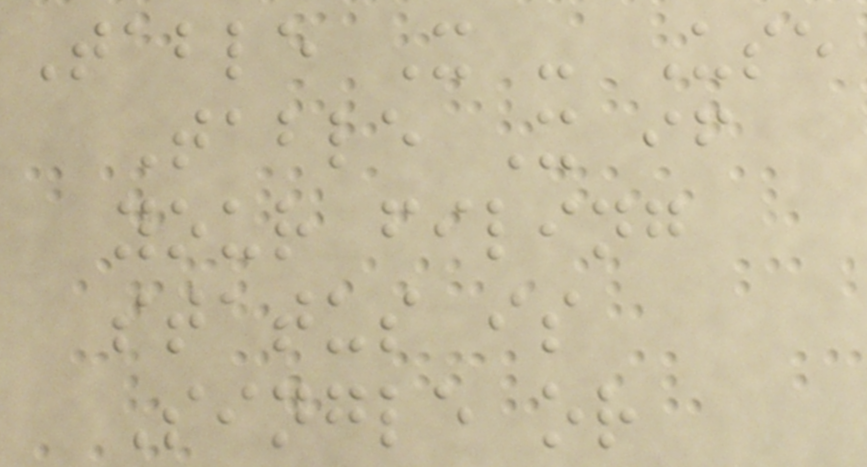Table X - Use
Table X if
your filing
status is
Single or
